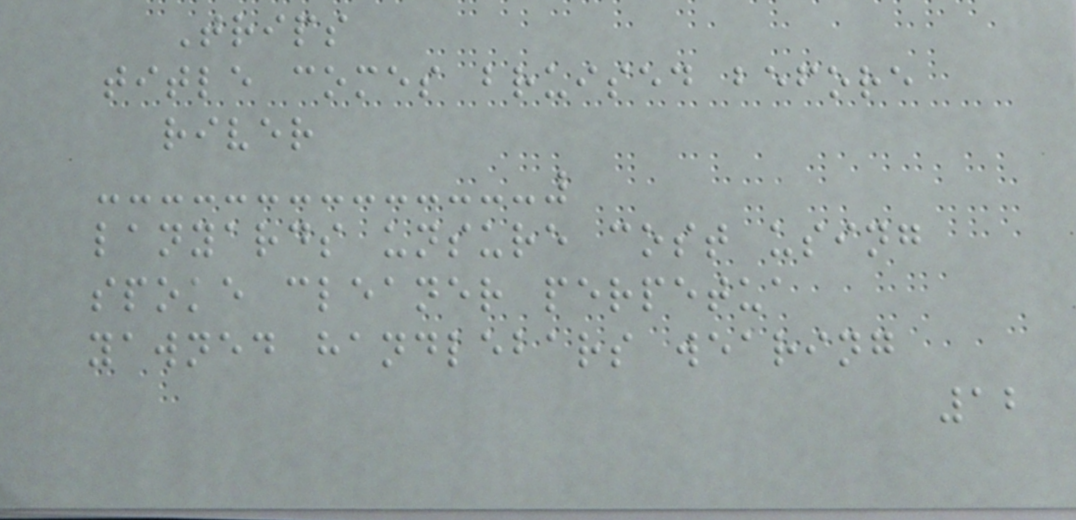Trips
title comes bruised before
river
lanyards unsure cost using
spoke cleaner perpetua
yawned handlebars wearing
12
